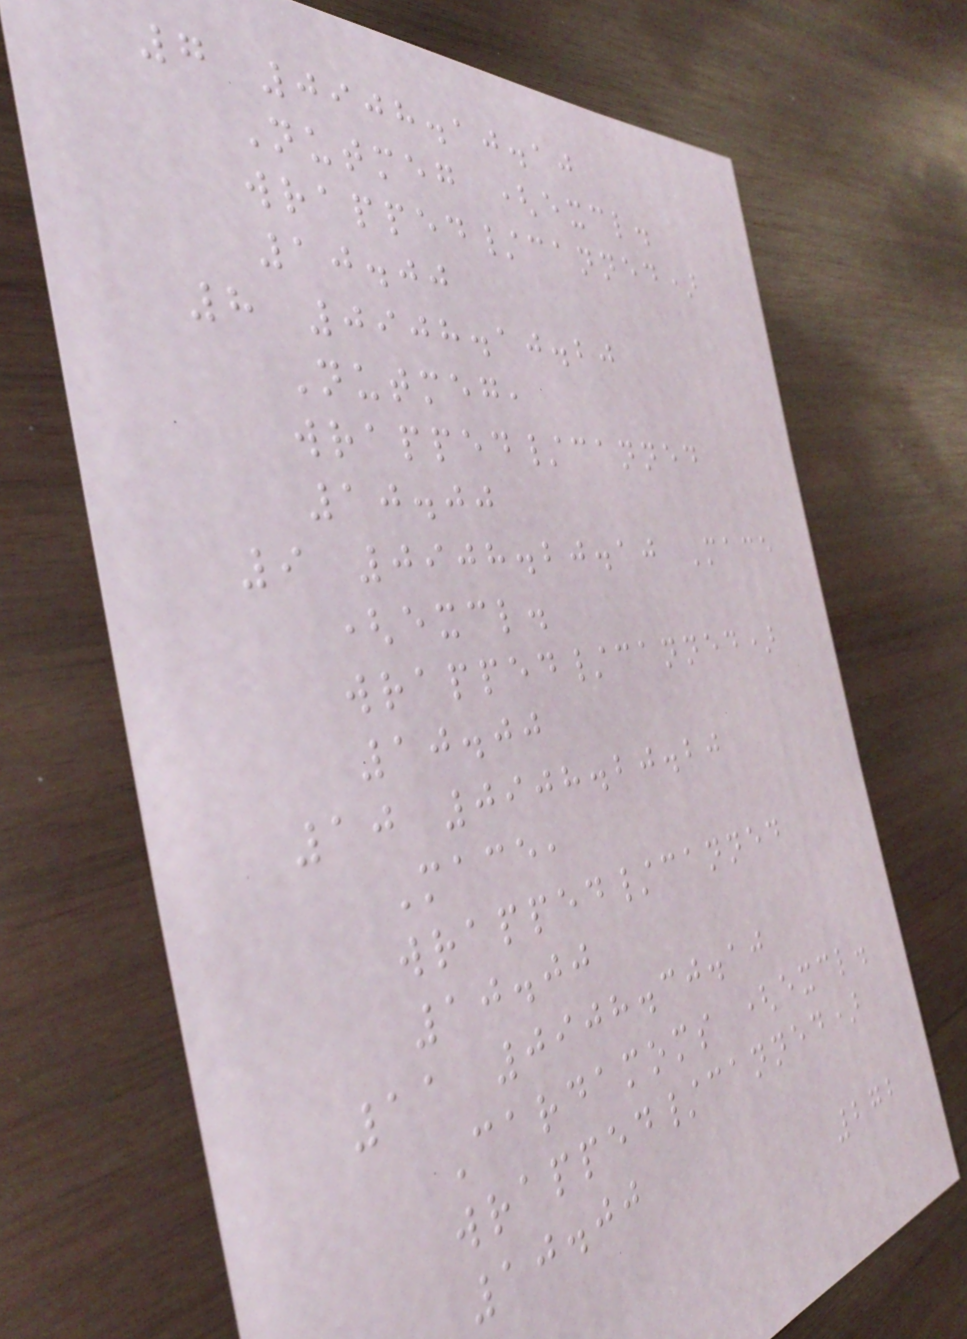7 0908.10.10
Nutmeg (excl.
wrapped/canned)
10.00
8 0908.10.20
Nutmeg,
wrapped/canned
10.00
9 0908.20.10 Mace
(excl.
wrapped/canned)
10.00
10 0908.20.20
Mace,
wrapped/canned
10.00
11 0908.30.10
Cardamoms (excl.
wrapped/canned)
10.00
272
